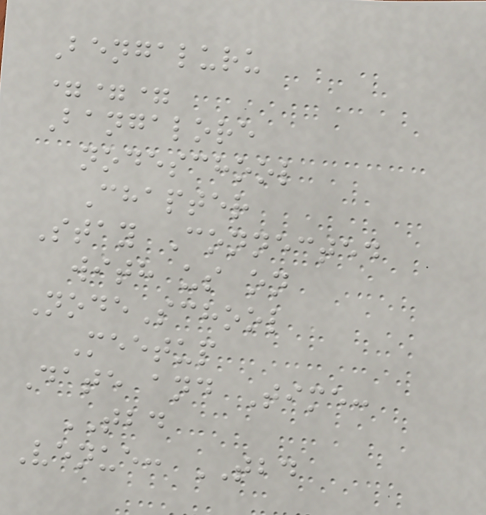Bengaluru
===
Bangalore
nodeschool
Chapter
Stay Connected
with us on
NodeSchool
Meetup
Date and Time:
TBD
Venue: TBD
